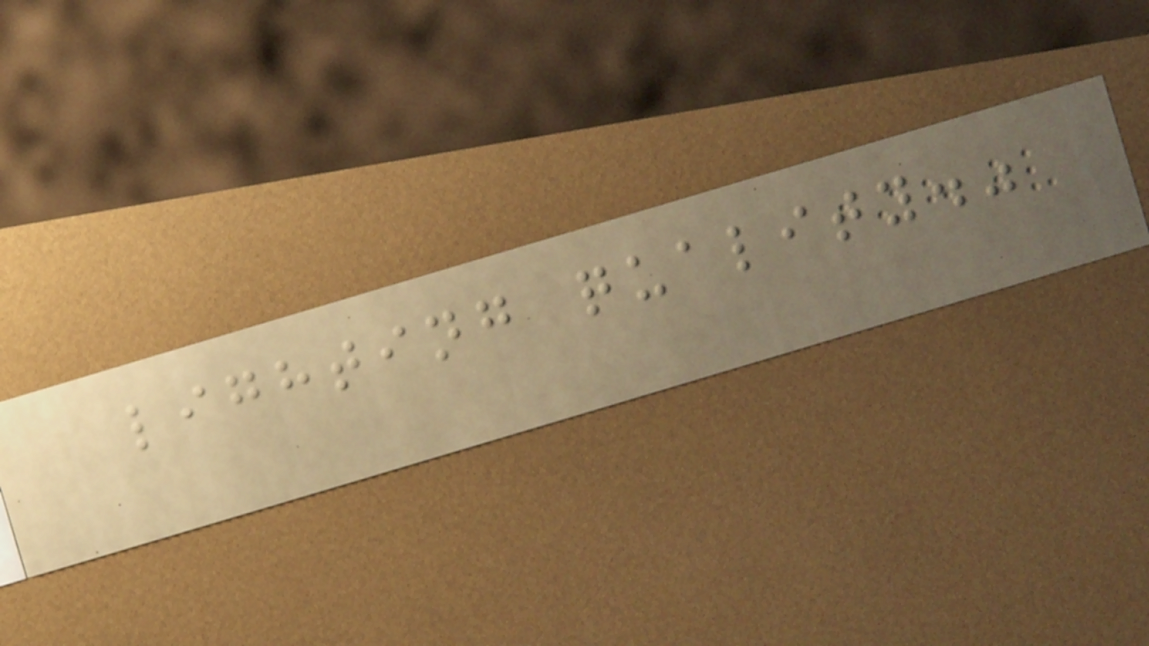lighting quality."
